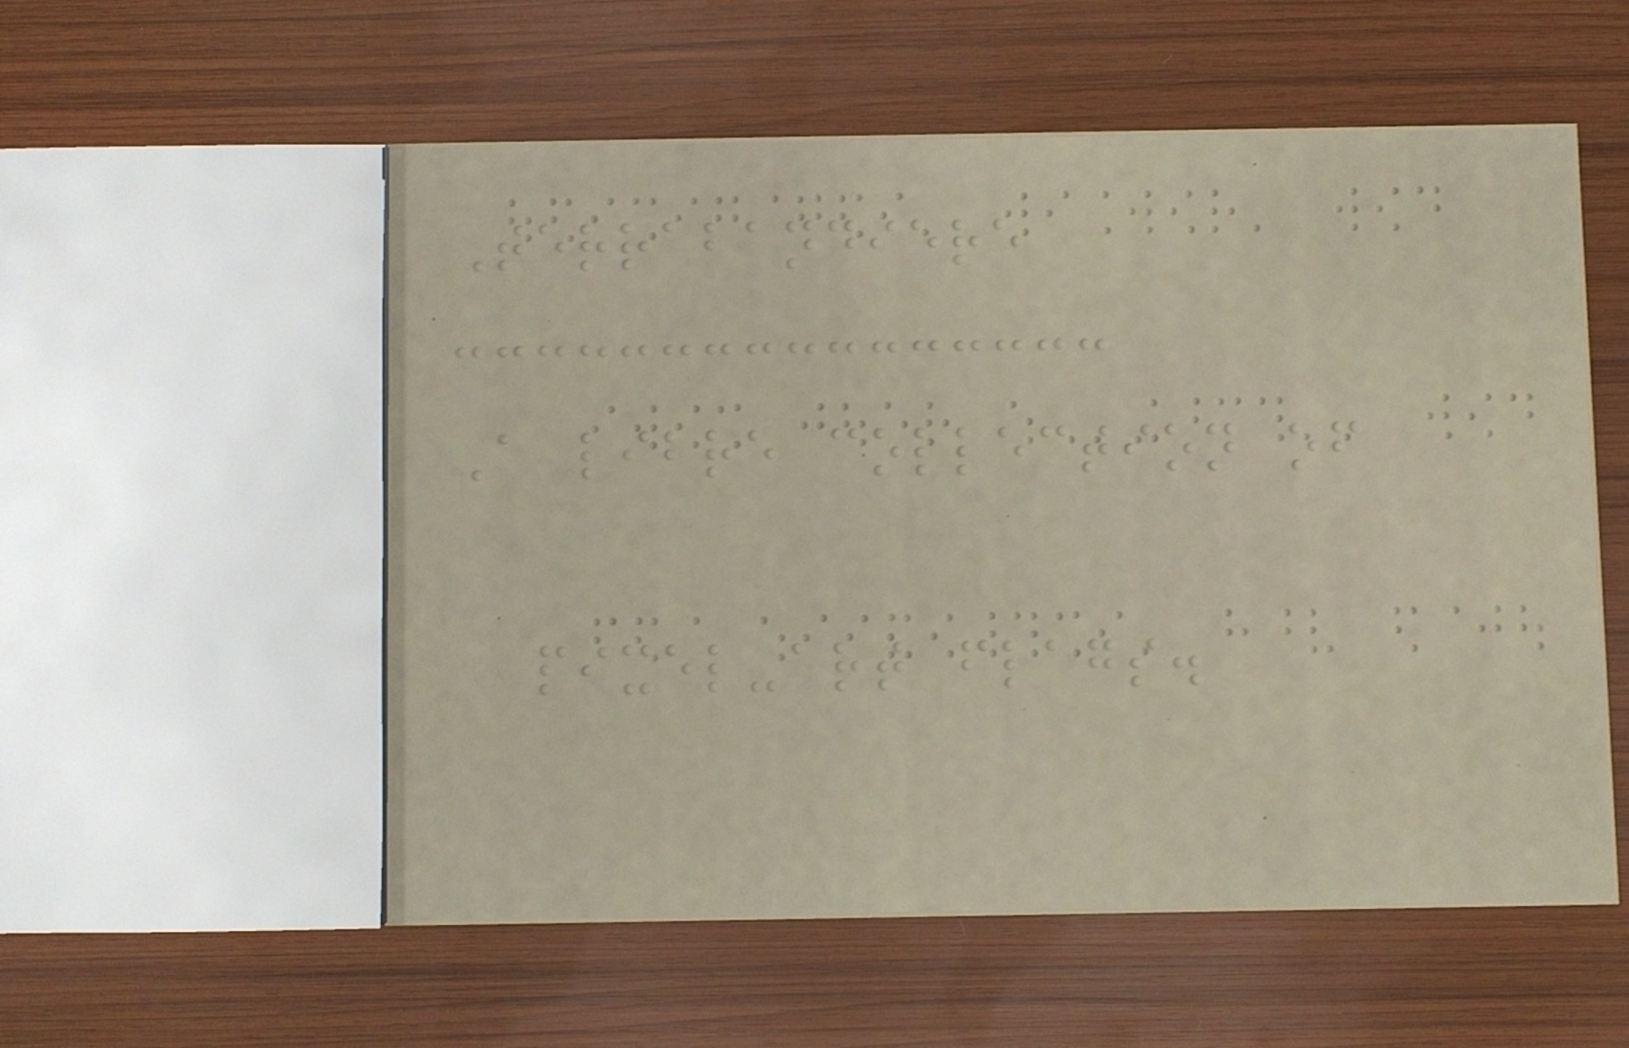Terrabandiere
A libre collection of
pixel-art flags.
